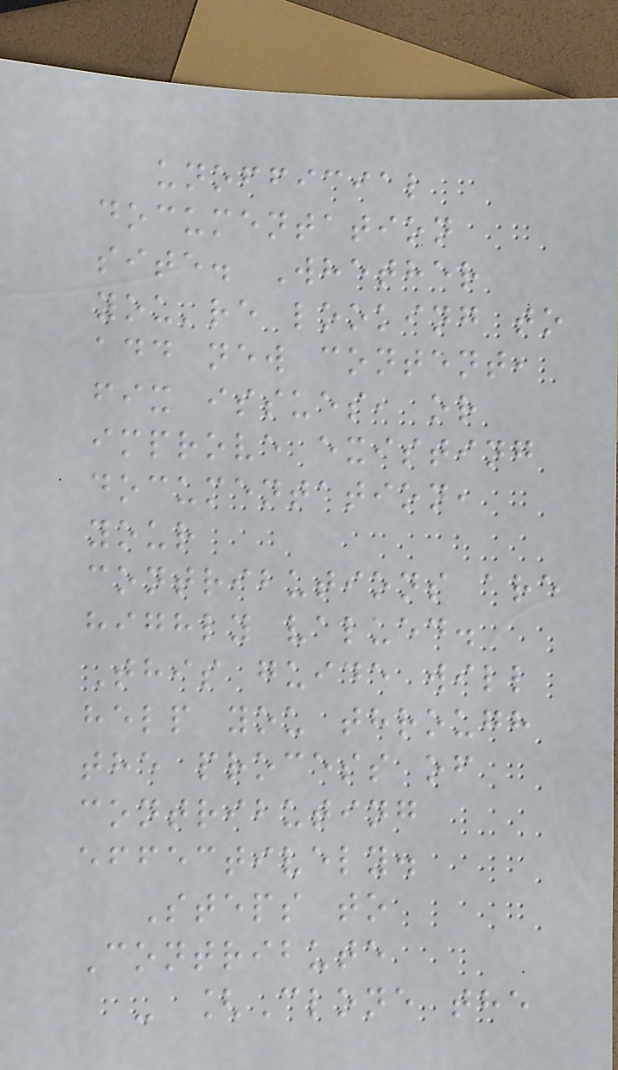unofficial
documentation
site. Whether
you're looking to
add new content,
fix issues, or
improve existing
documentation,
your
contributions are
highly valued.
This guide will
help you through
the process of
contributing
effectively.
Steps to
Contribute
- [Clone the
